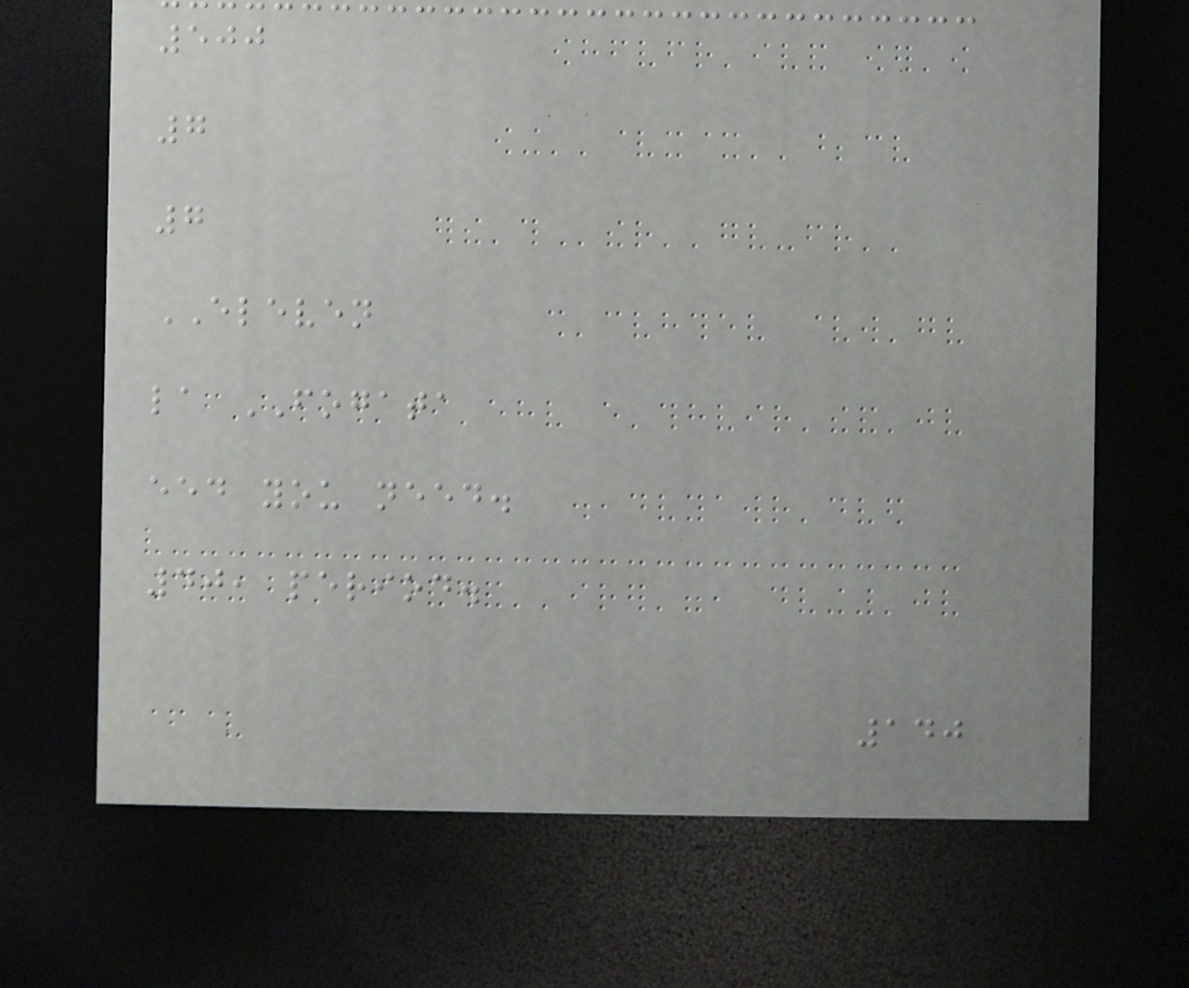500
7
7
ELEVEN
la FOGATA
eed you need.
40, period.
140
